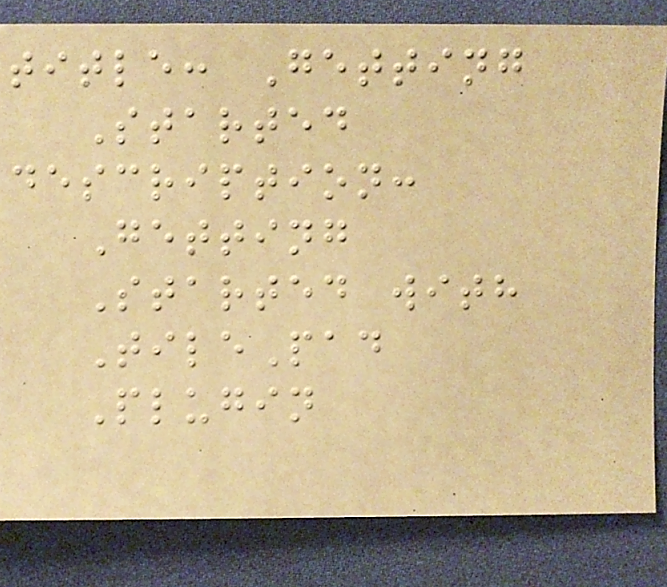title: Getting
Started
description:
Getting
Started with
TilePad
Plugin
